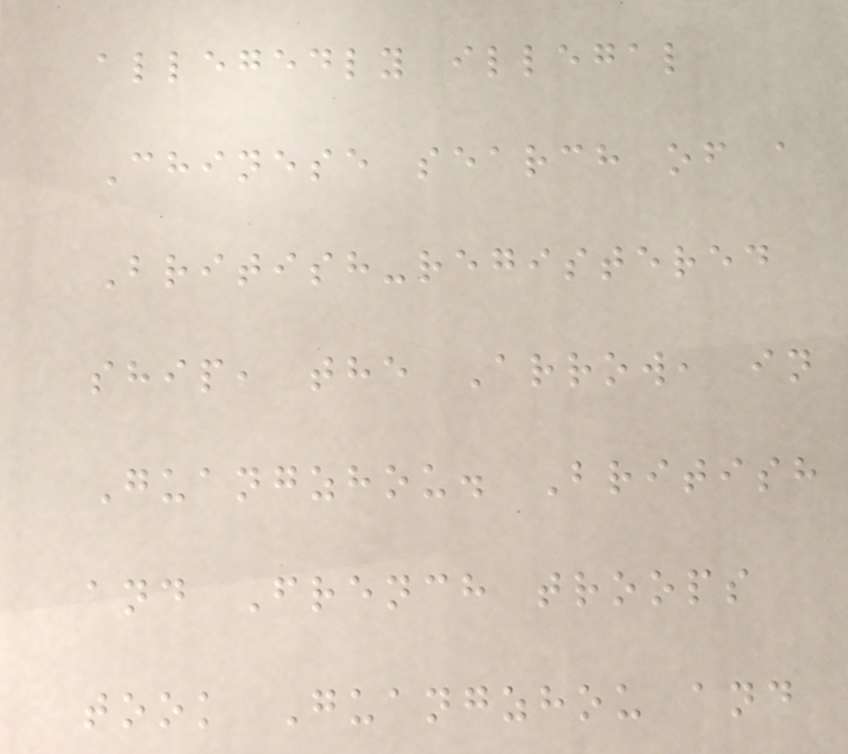allegedly illegal
Chinese search of a
British-registered
ship, the Arrow, in
Guangzhou. British
and French troops
took Guangzhou and
